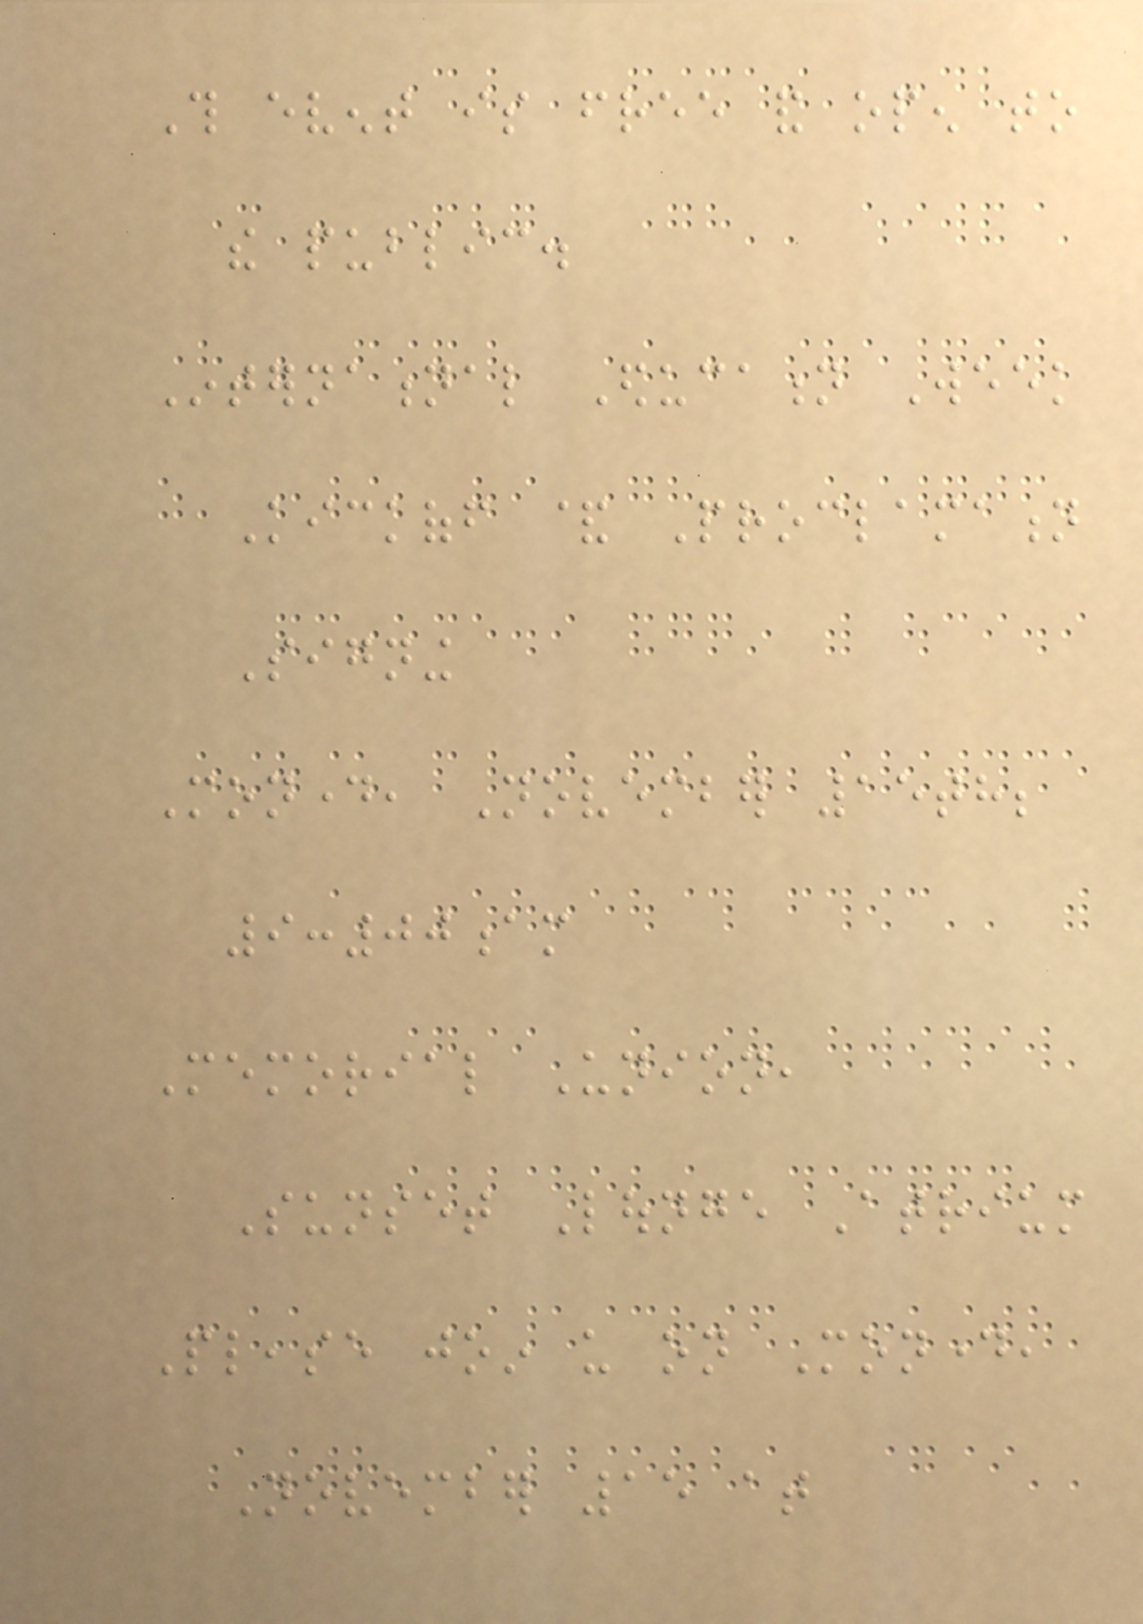This event is free and open to
the public.
International Education Week
Kickoff & Proclamation
Signing
Monday, November 15th;
9:00am
Memorial Union,
Sunset Lounge Atrium
Please join us on Monday,
November 15 at
